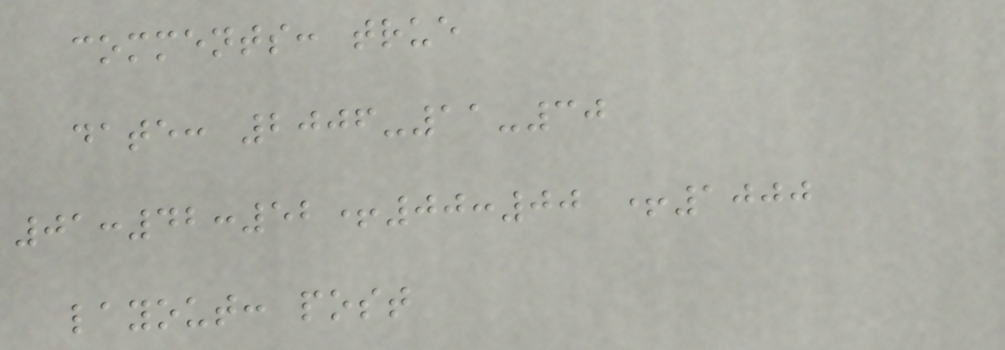comments: true
date: 2006-11-30
01:42:52+00:00 +1000
layout: post
